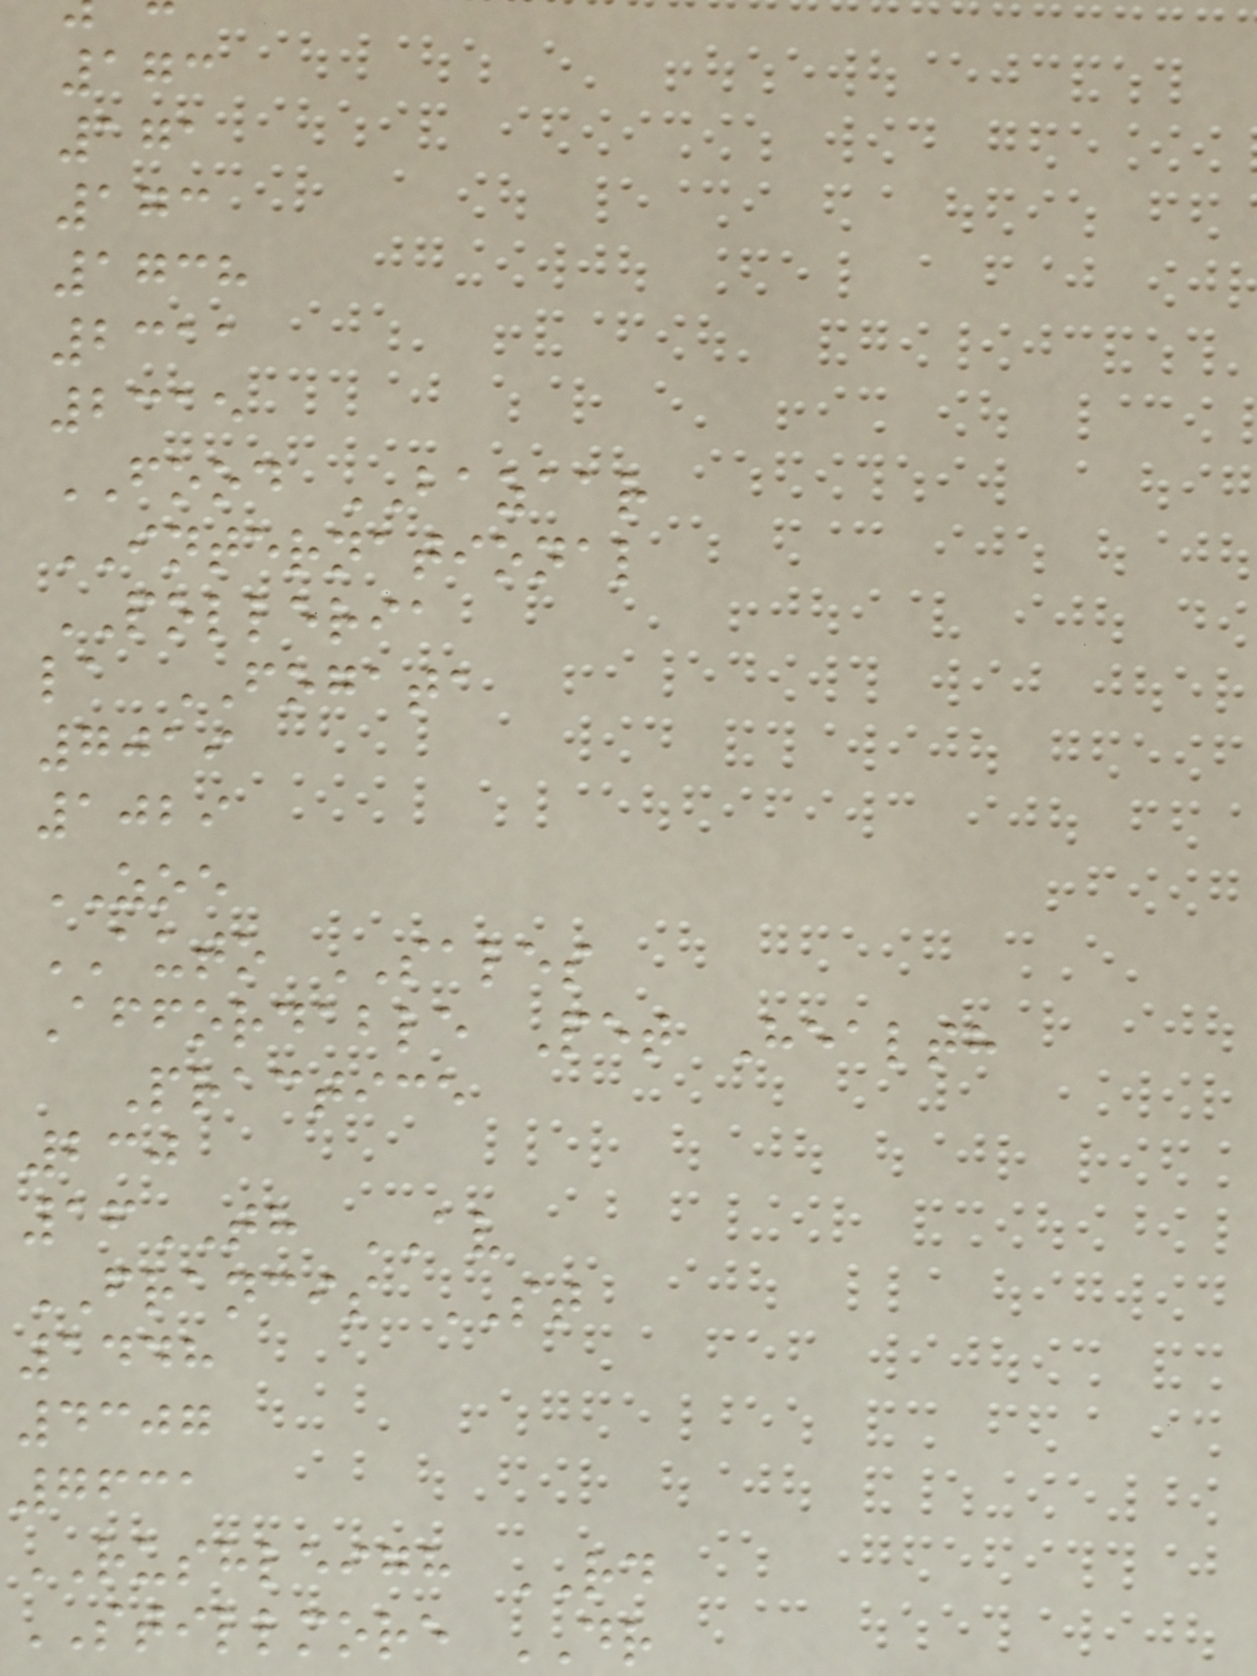173
171
173
1738
2311
2315
FOOD BAZAAR
INTERNATIONAL
POLLERIA
la FOGATA
7019
1029
ZOE
AUTO SALES
Affordable Pet Health
Practice
230
16TH AV
FRANCIS ST
1448
4307
7631
RUSHLEIGH RD
STILLMORE DR
